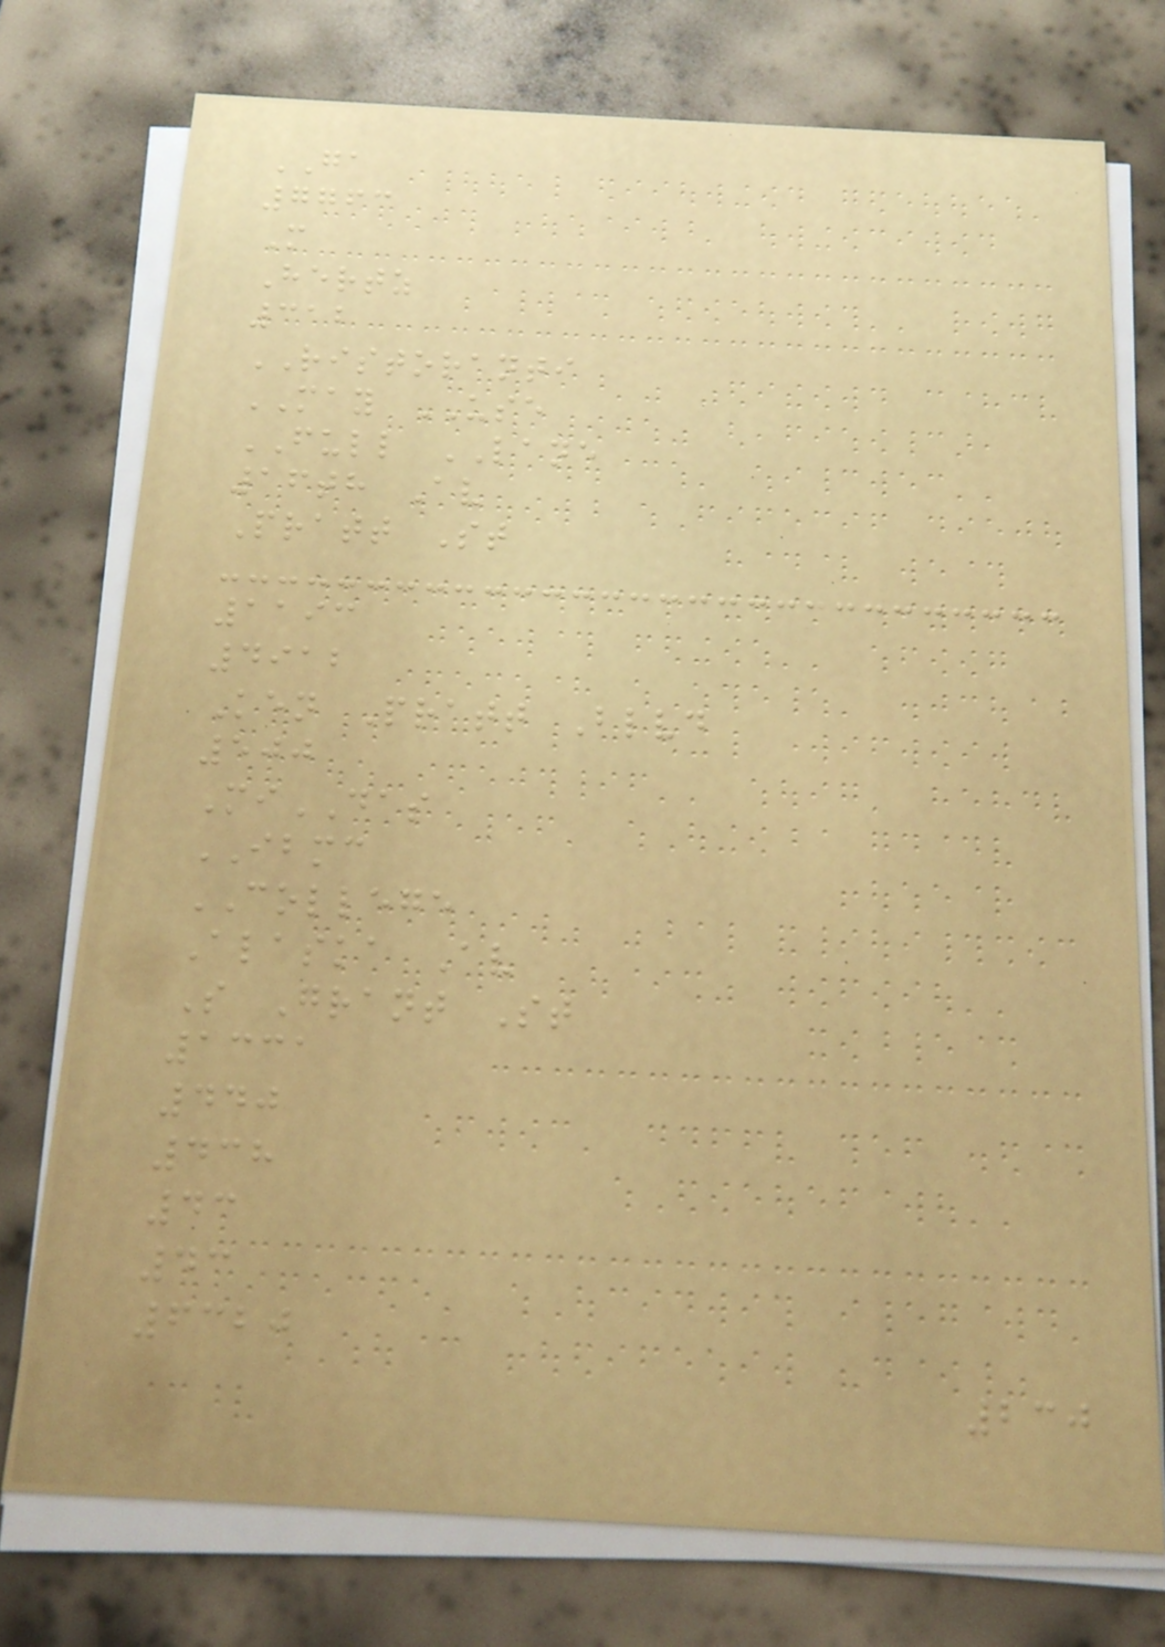GA
7763
M
Hertz
312
RISTORANTI
MAY USE
FULL LANE
16th Av
Pratt St
1193
4912
Ken Pratt Blvd
500
MiDAS
IBMC
COLLEGE
Alaska Av
S Grant St
1331
440
438
43
43
6320
230
